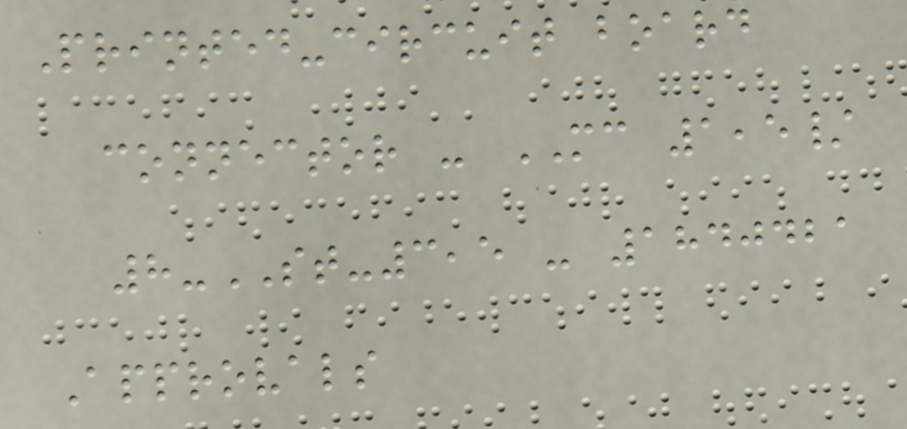Printed-circuit board
connector - MC 1,5/
8-ST-3,5 - 1840421
Approvals
